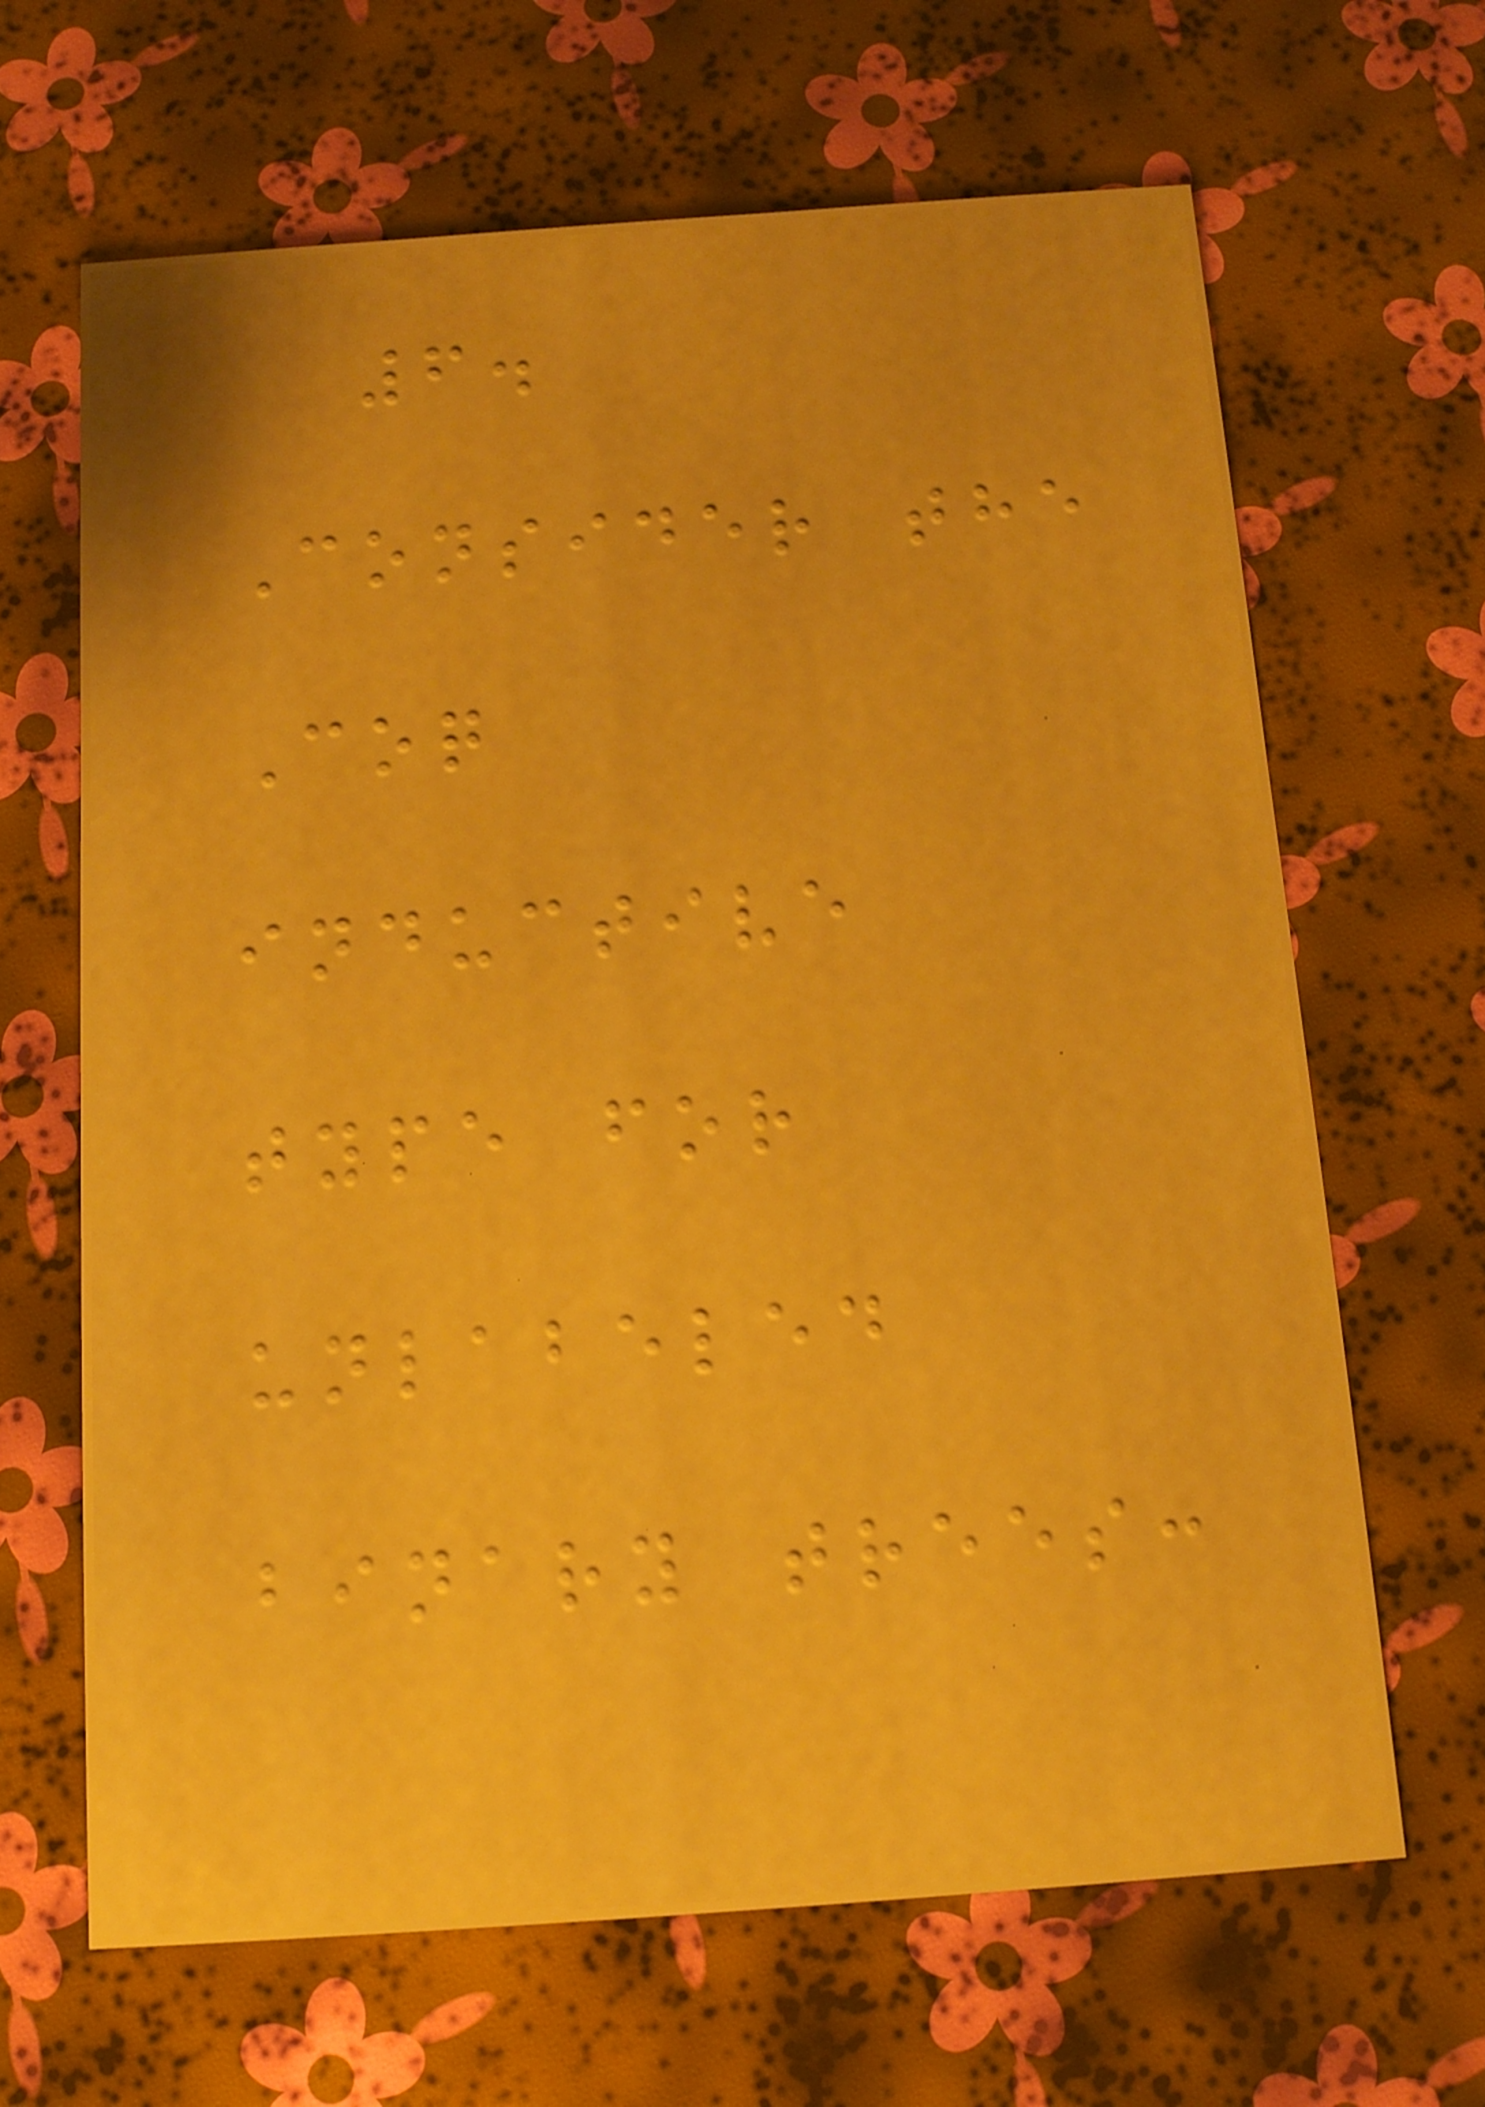6.
Consider the
Coq
inductive
type for
unlabeled
binary trees:
